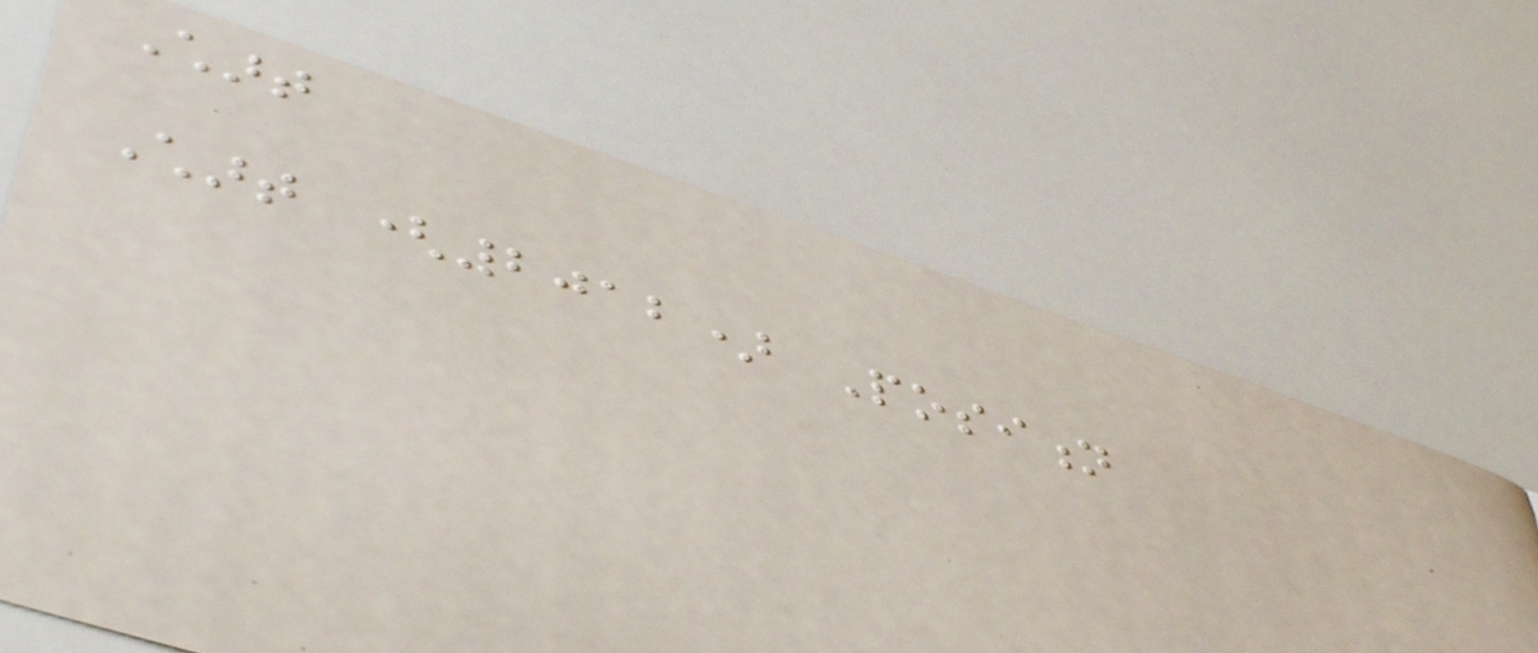Chart
Chart (2012) Position
